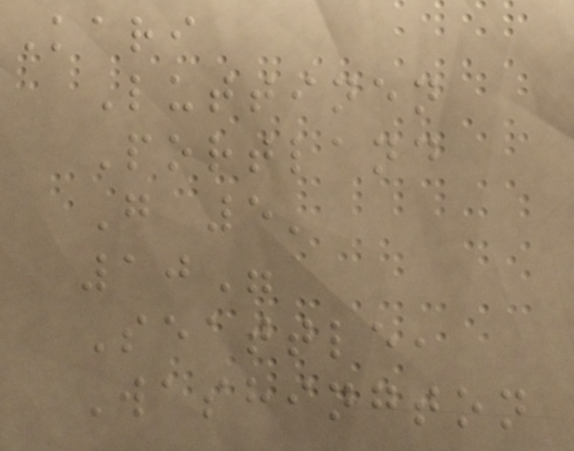Kari
Luttinen
Portland
G 5'
10"
Seattle,
Washington
